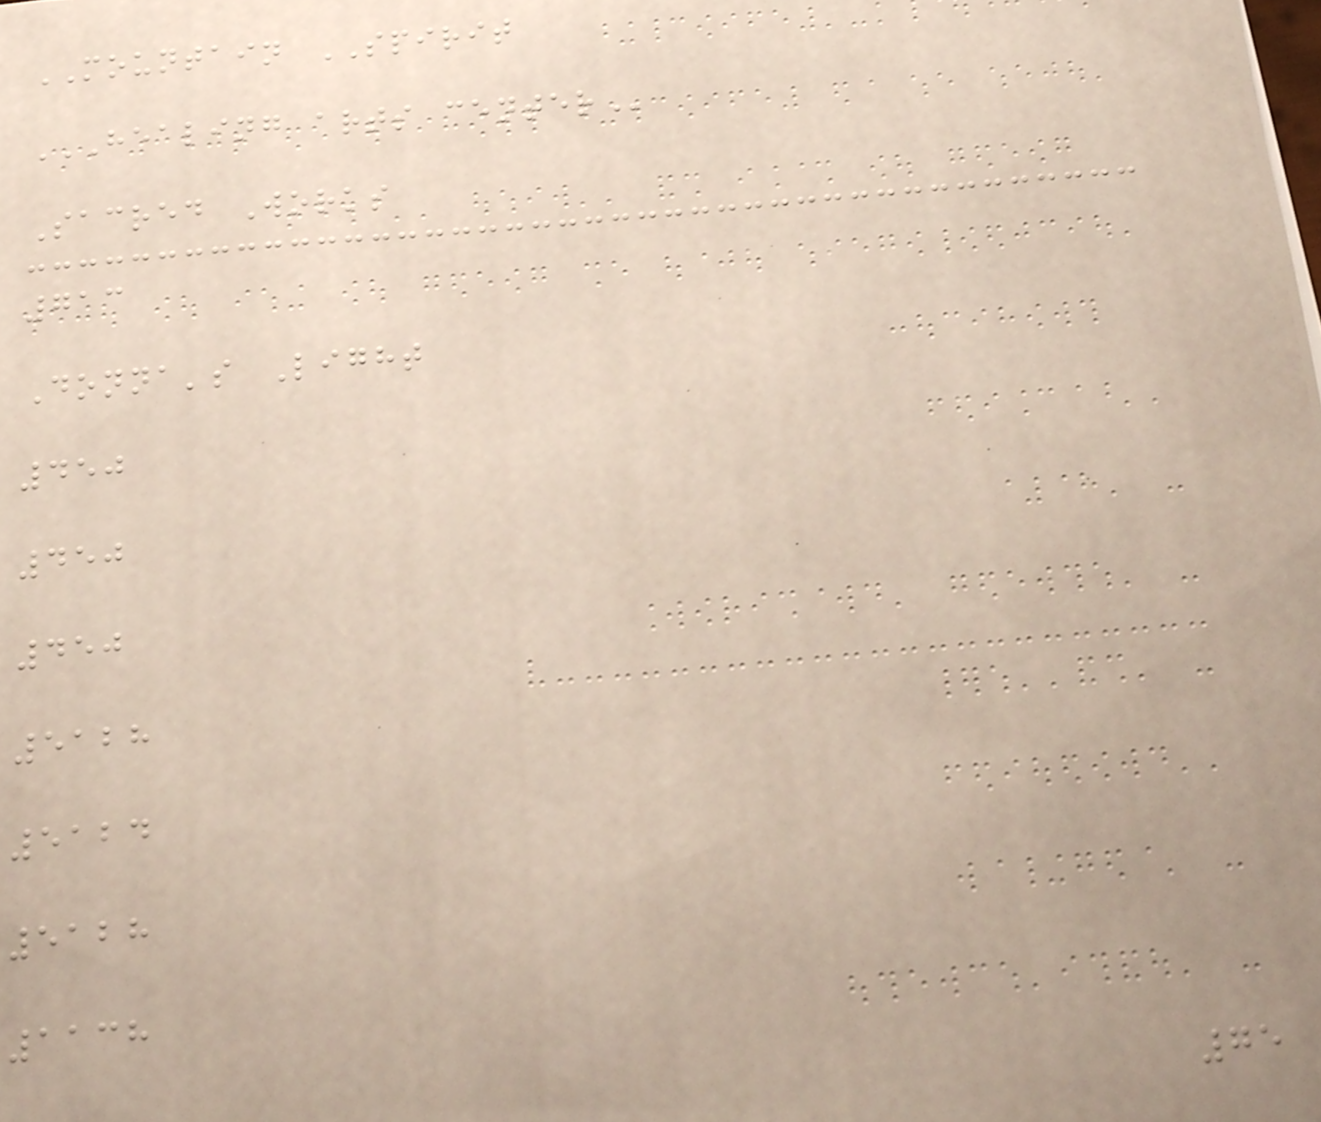MOUNTAIN SPIRIT
HEALING ARTS CENTER
Sacred Works
713
Donna's Light
450
450
450
5128
5124
5128
1138
75
